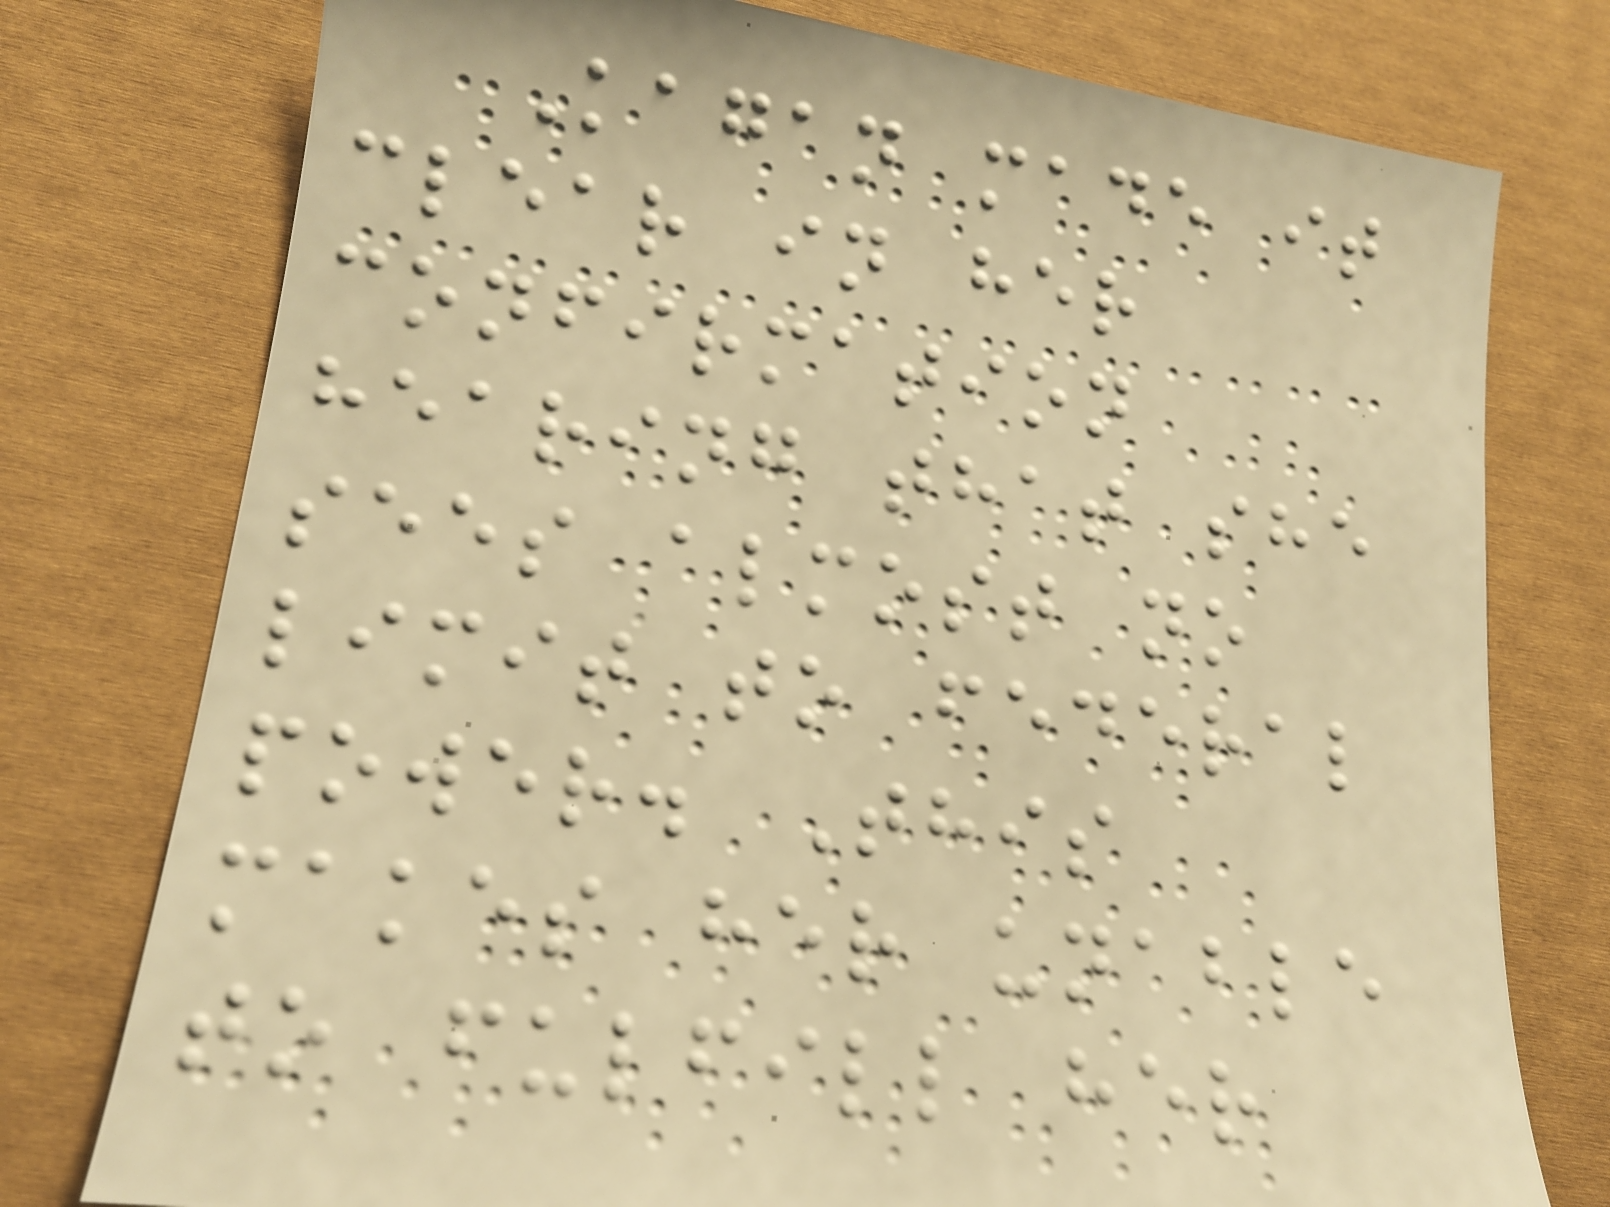Kagan made it
clear in her
confirmation
hearing that she
sees almost no
limit to federal
power. This
makes her unable
to fulfill her
